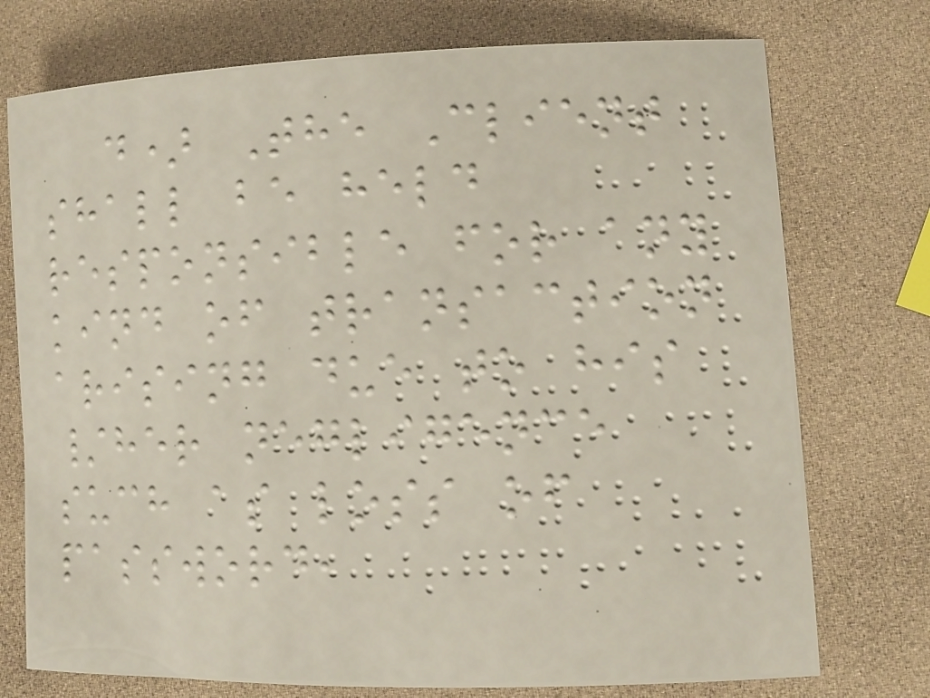d) The Client
shall be held
responsible for any
kind of transaction
arising due to his
/her negligence
such as loss of
password,
